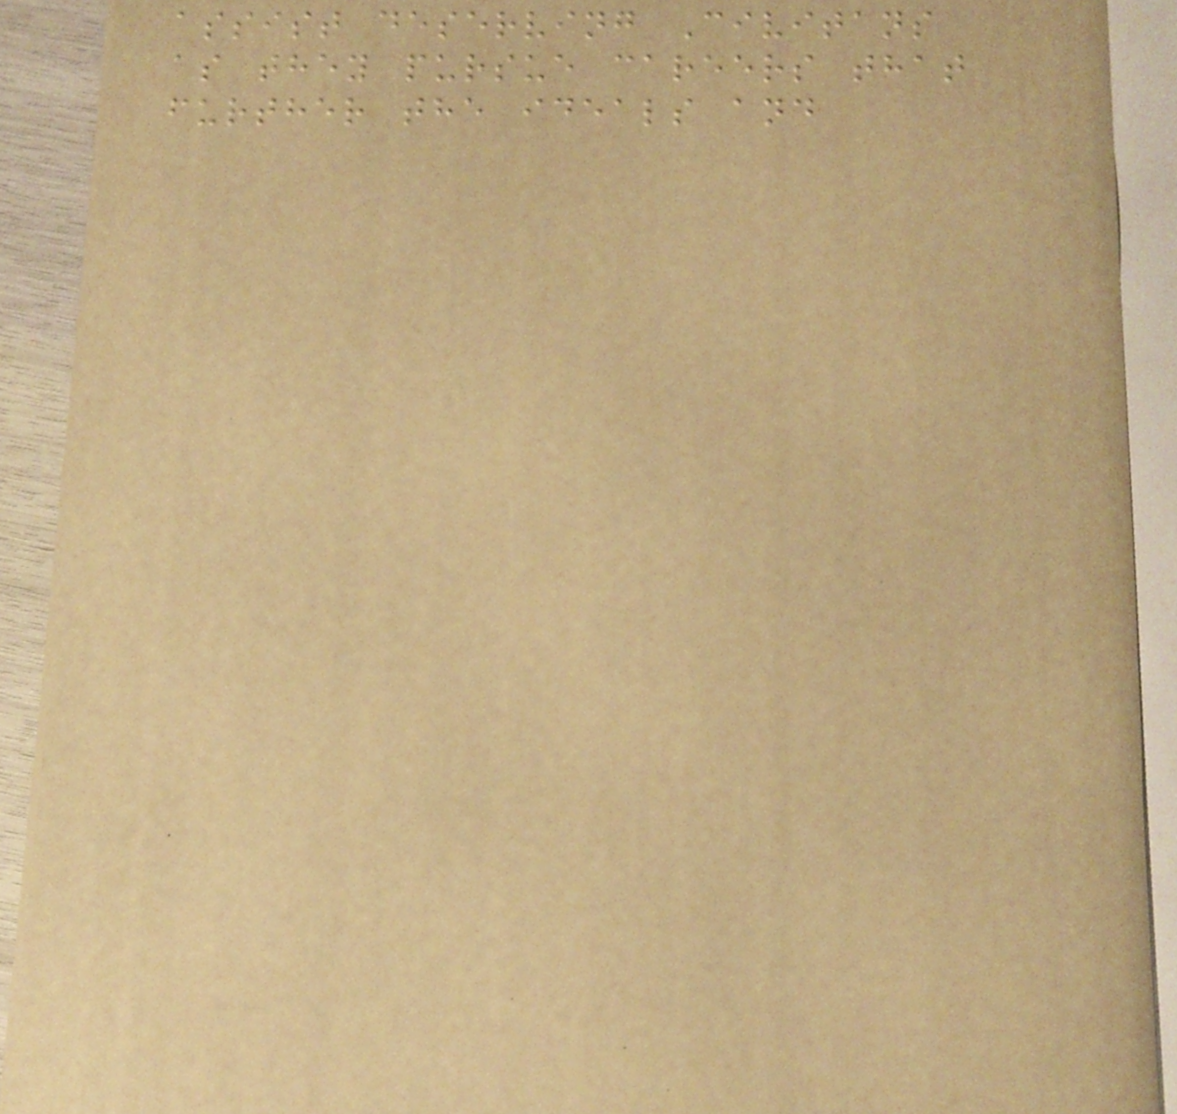assist deserving Civitans
as they pursue careers that
further the ideals and
